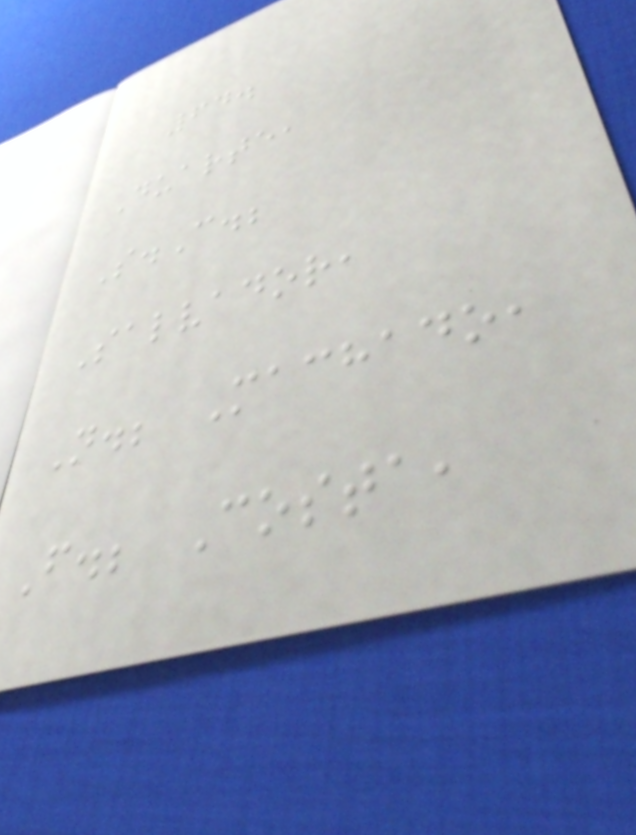64.
Duarte,
S.C.;
Salvador,
N.; Machado,
F.; Costa,
